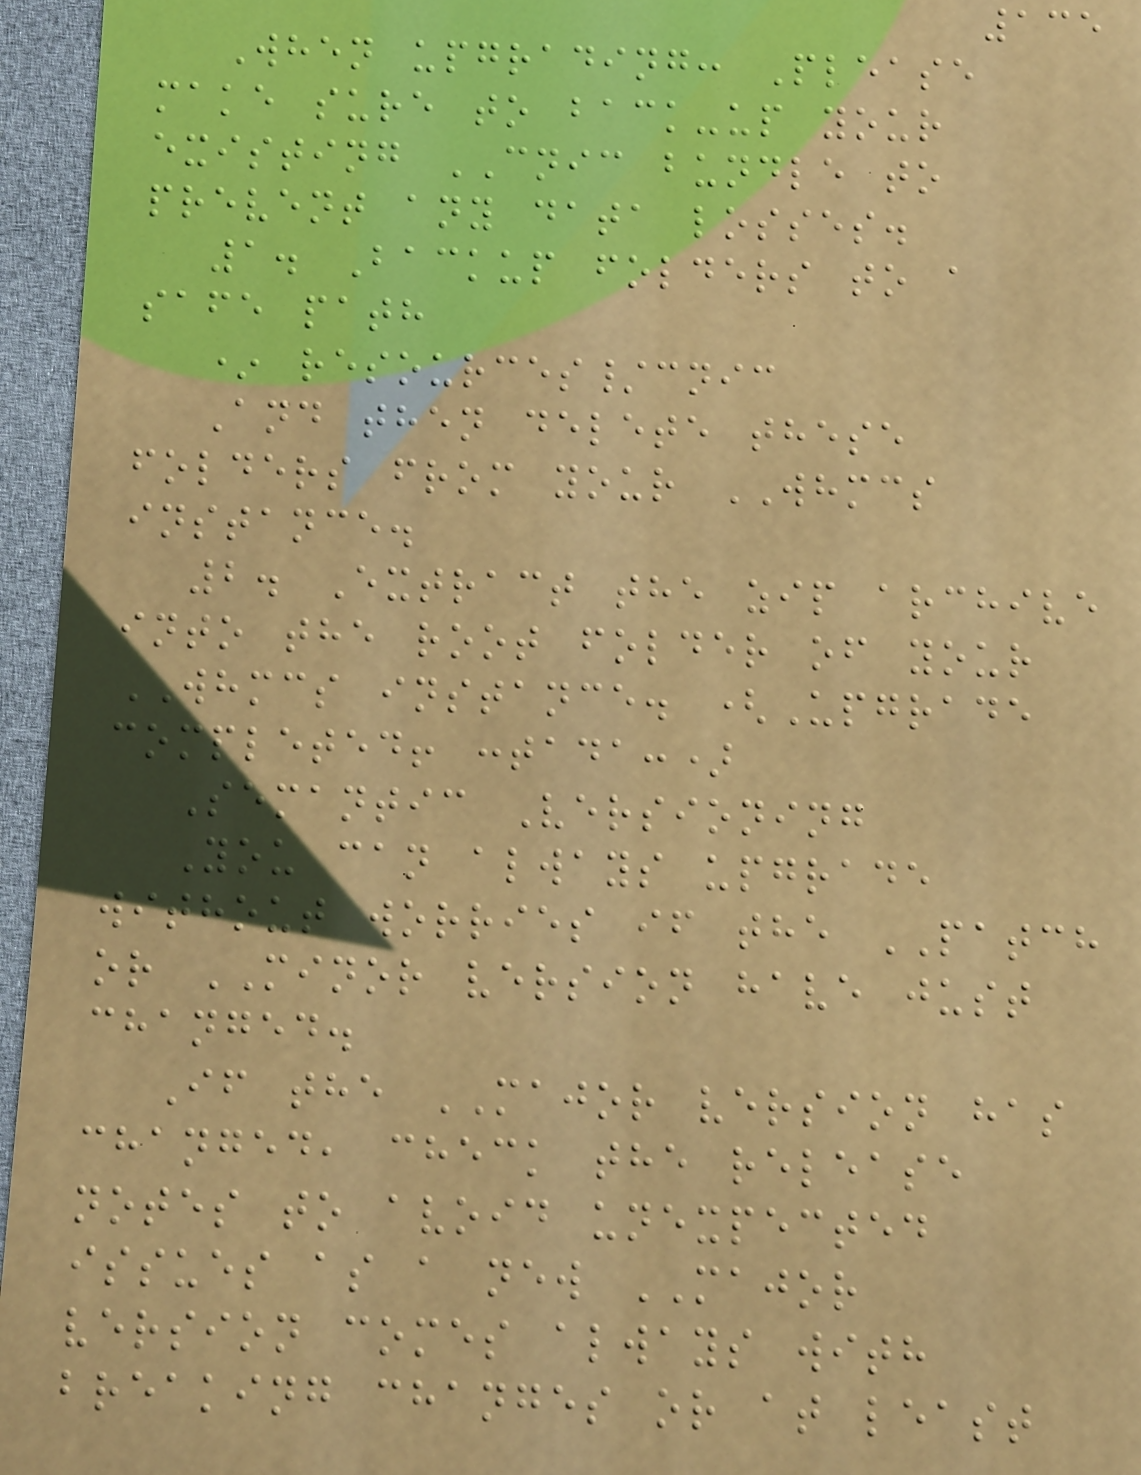135
When upgrading: Please
make sure to back-up your
existing CNIC bundle to
prevent any data losses.
1. Backup folders to a
safe path
* resources/cnic
And then delete these
folders from your WHMCS
instance.
2. Extract the zip archive
into the root folder of your
WHMCS instance. (Upgrade
completed! :tada:)
Semantic Versioning
You can always upgrade
without worries if the PATCH
or MINOR version have just
changed.
If the MAJOR version has
changed, check the release
notes to avoid unexpected
issues as a new MAJOR
version comes always with
breaking changes or at least
